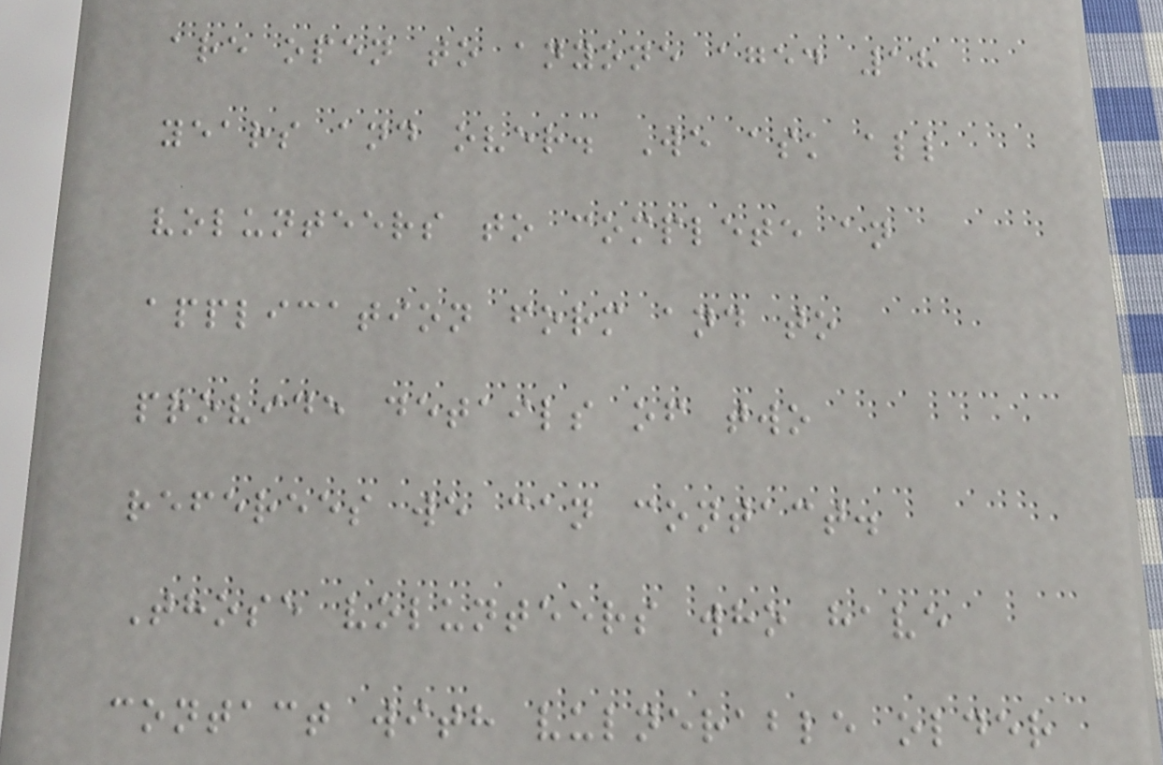are open to anyone aged 18
years and over. We ask all
volunteers to complete an
application form and to
provide details of two
referees we can contact.
Those volunteers who have
contact with vulnerable older
